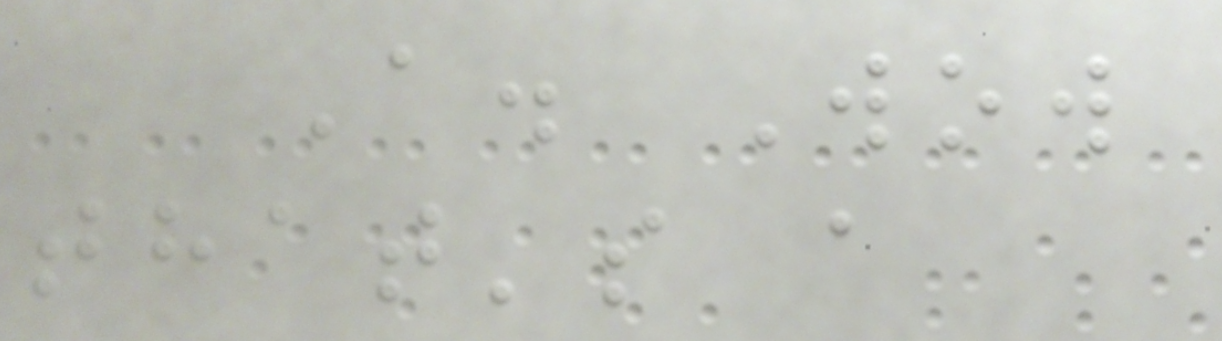A. Wow
that's a
